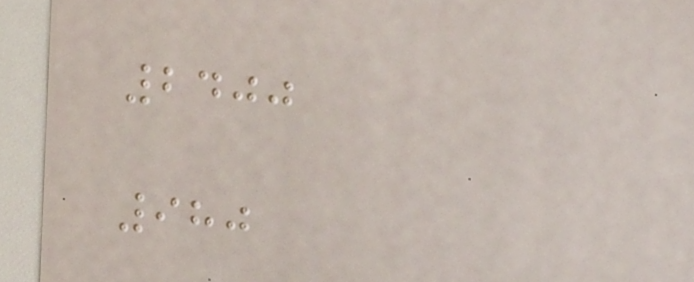2400
980
